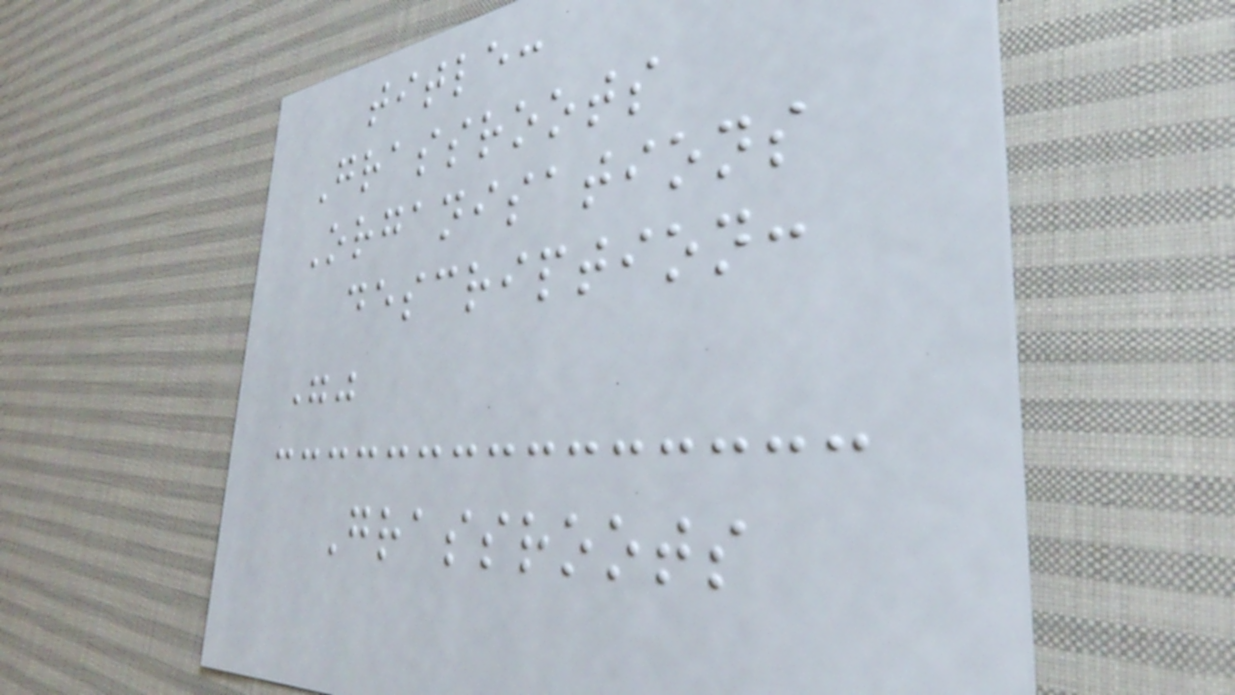title:
Grassroots
Organisations
description:
""
Grassroots
